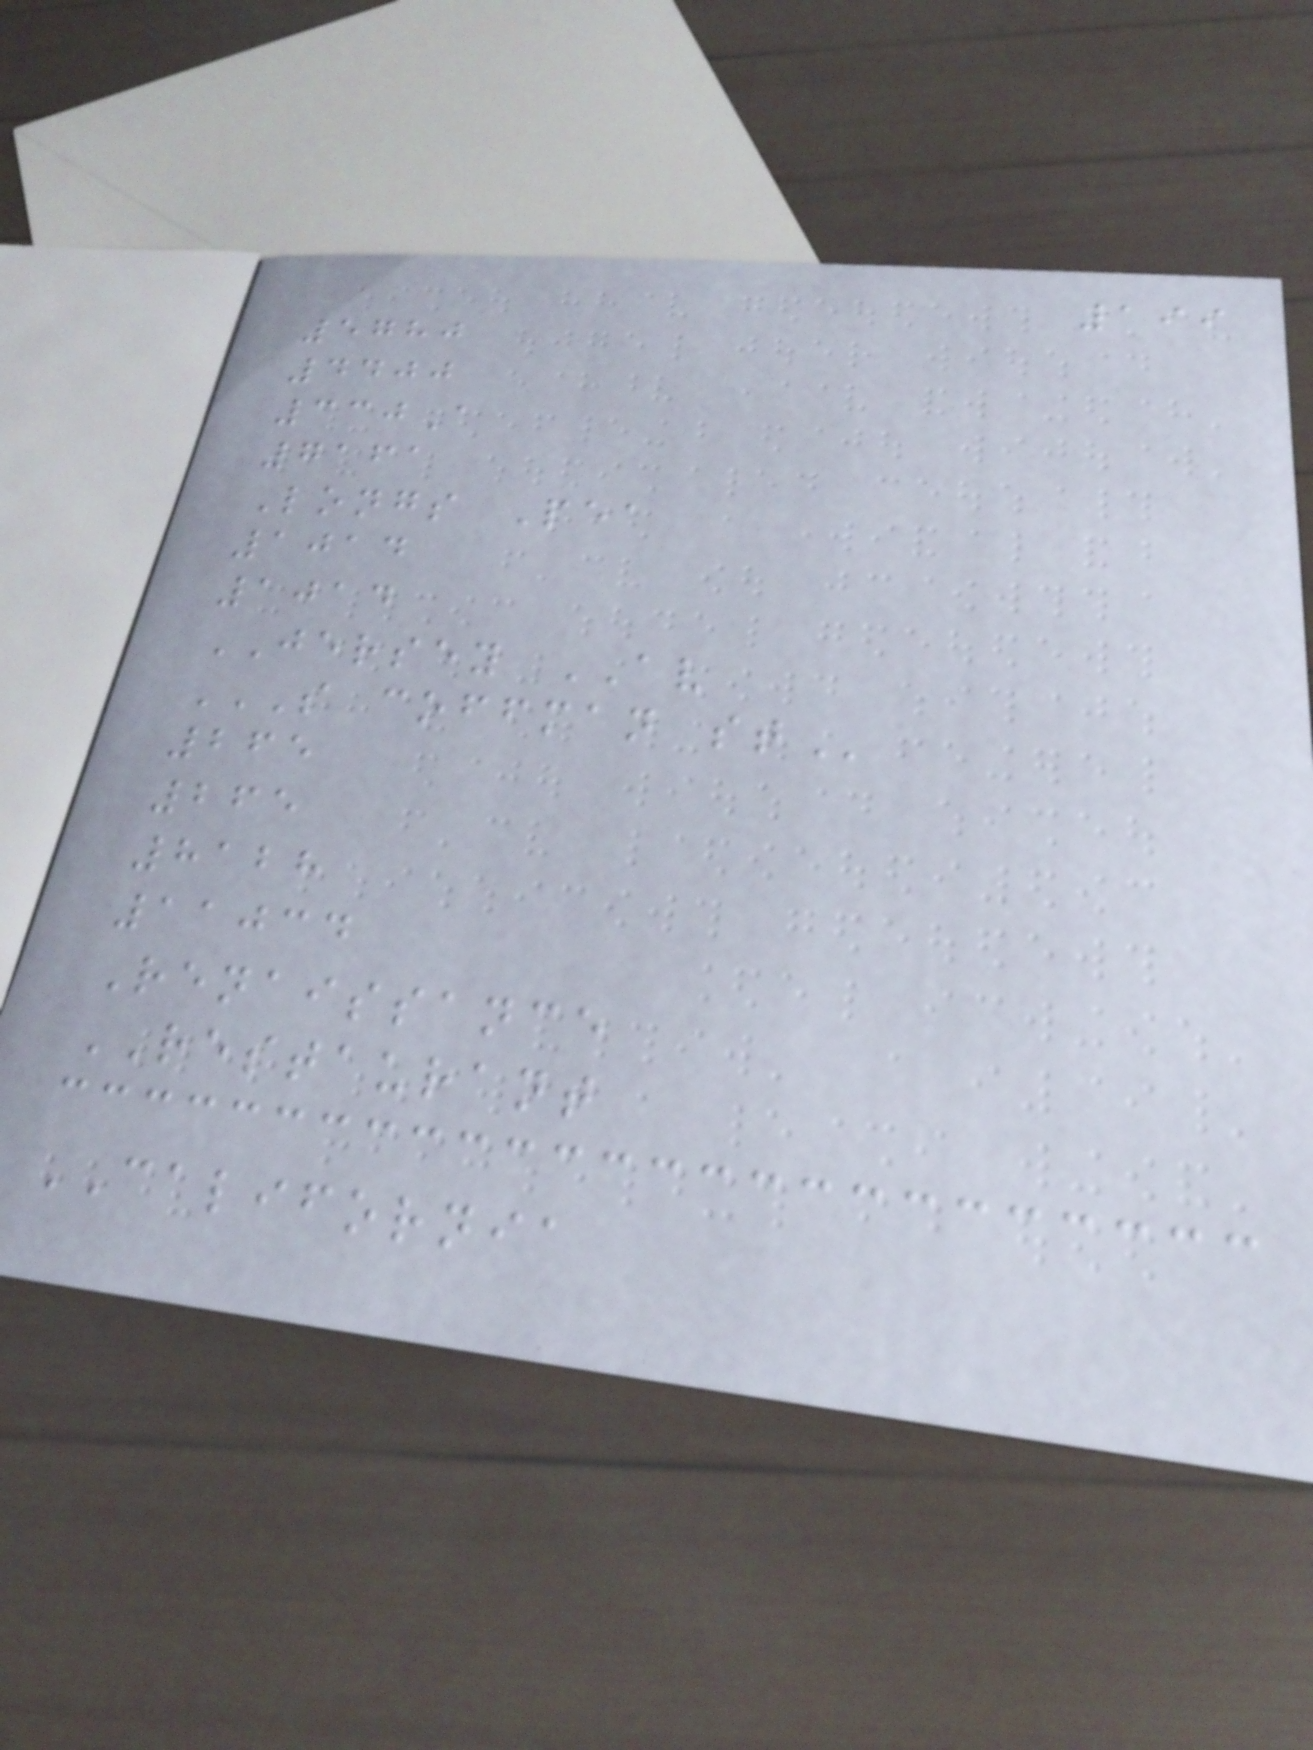199
5780
4400
330A
7161
Longs Pea
1014
1014
JERSEY AV
S COFFMAN ST
265
265
8128
11034
Renaissance
RESTAURANT
CALIFORNIA
